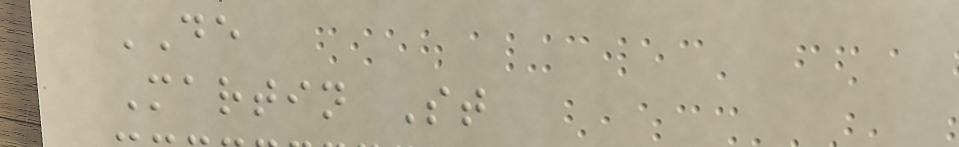DE
Martin St
